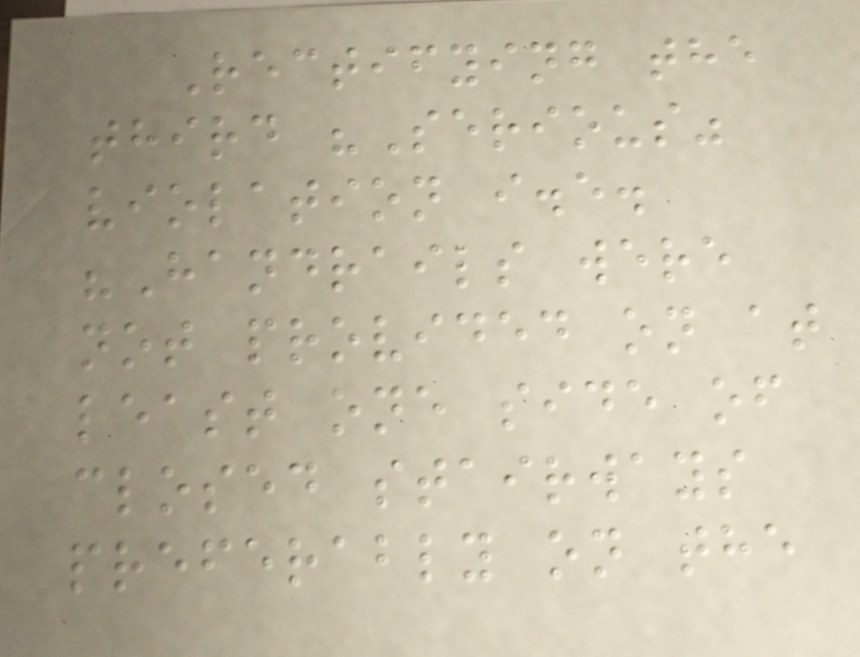Rectifying the
third "Serious"
violation i.e.
"Handrails were
not provided on at
least one side of
closed stairways
preferably on the
